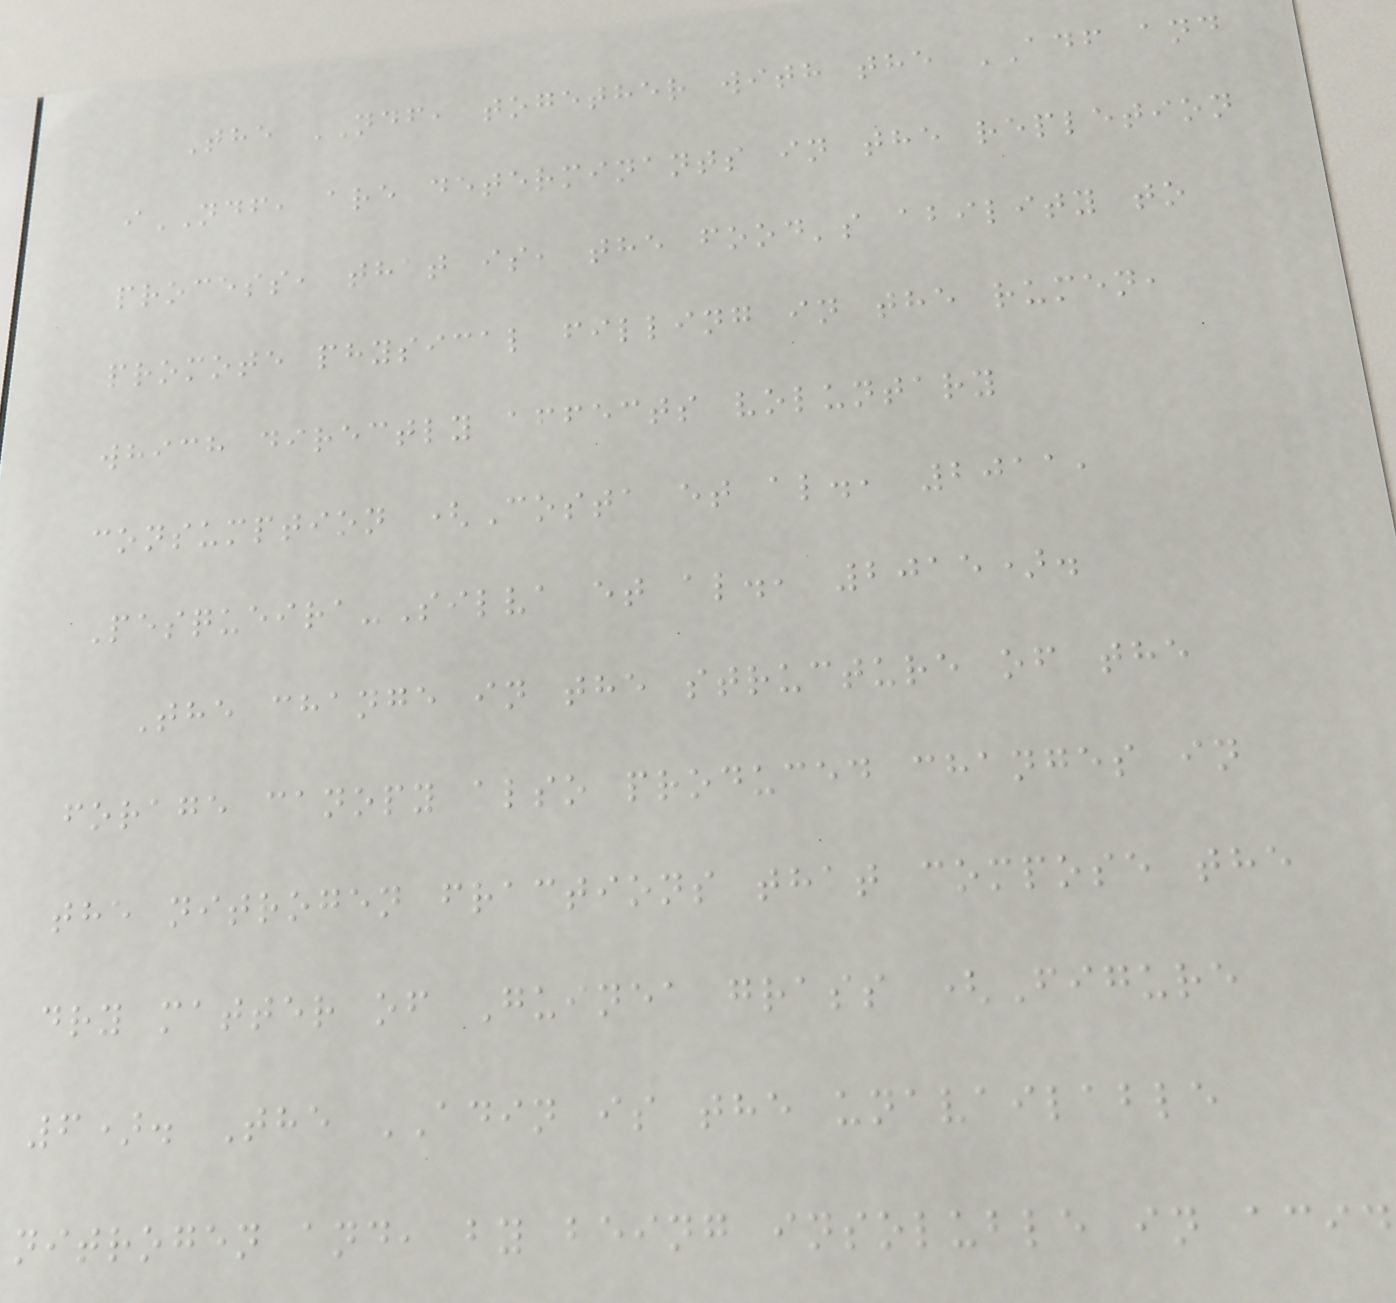The NDF, together with the ADF and
iNDF, are determinants in the repletion
process, that is, the food's ability to
promote physical filling in the rumen,
which directly affects voluntary
consumption (Costa et al., 2011,
Pesqueira-Silva et al., 2015).
The change in the structure of the
forage canopy also produced changes in
the nitrogen fractions that compose the
dry matter of Guinea grass (Figure
6). The ADIN is the unavailable
nitrogen and, by being insoluble in acid
